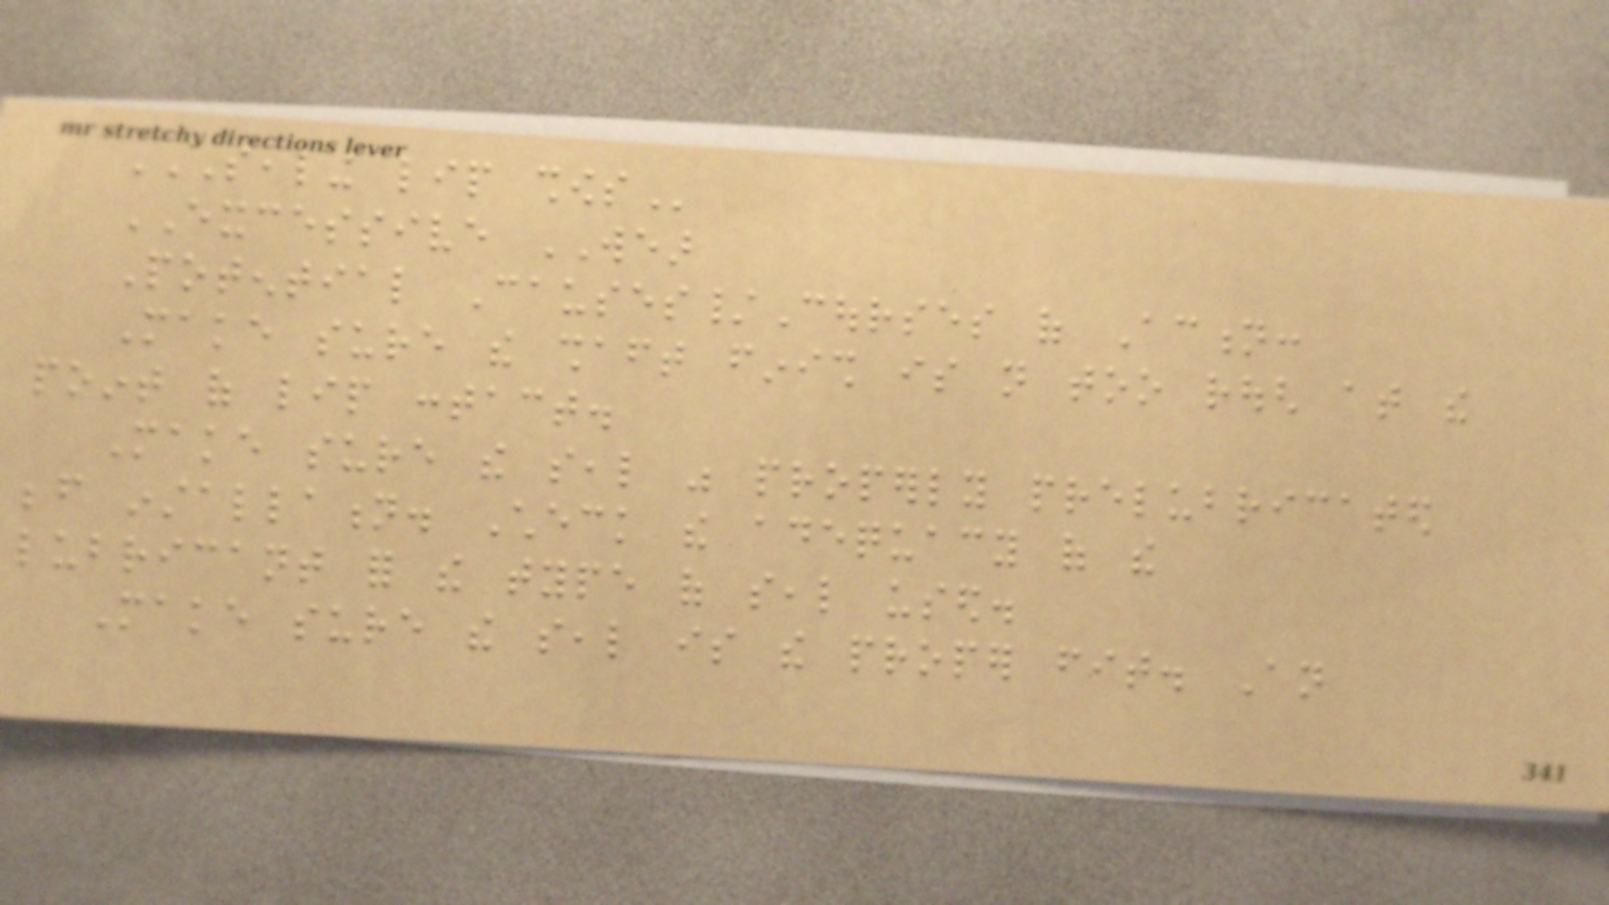SEALING LIP SHOWS
EXCESSIVE WEAR
Potential Causes/Courses of Action:
Make sure the shaft finish is not too rough at the
point of lip contact.
Make sure the seal was properly prelubricated
before installation. Check the adequacy of the
lubricant for the type of seal used.
Make sure the seal is the proper fit. An
